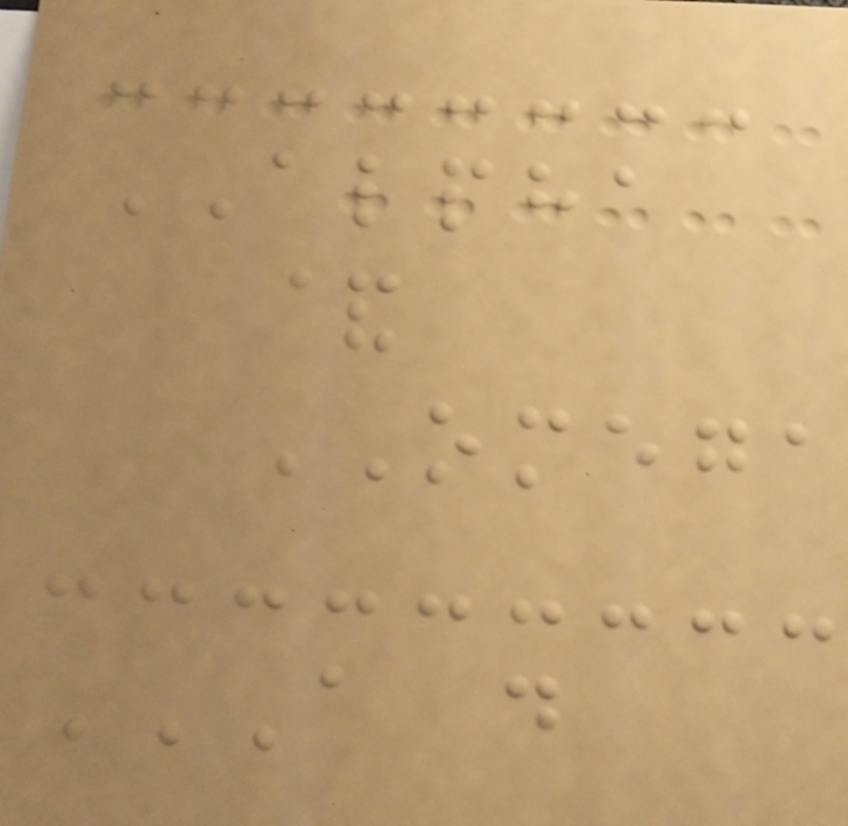ALPHA
&
OMEGA
A D
